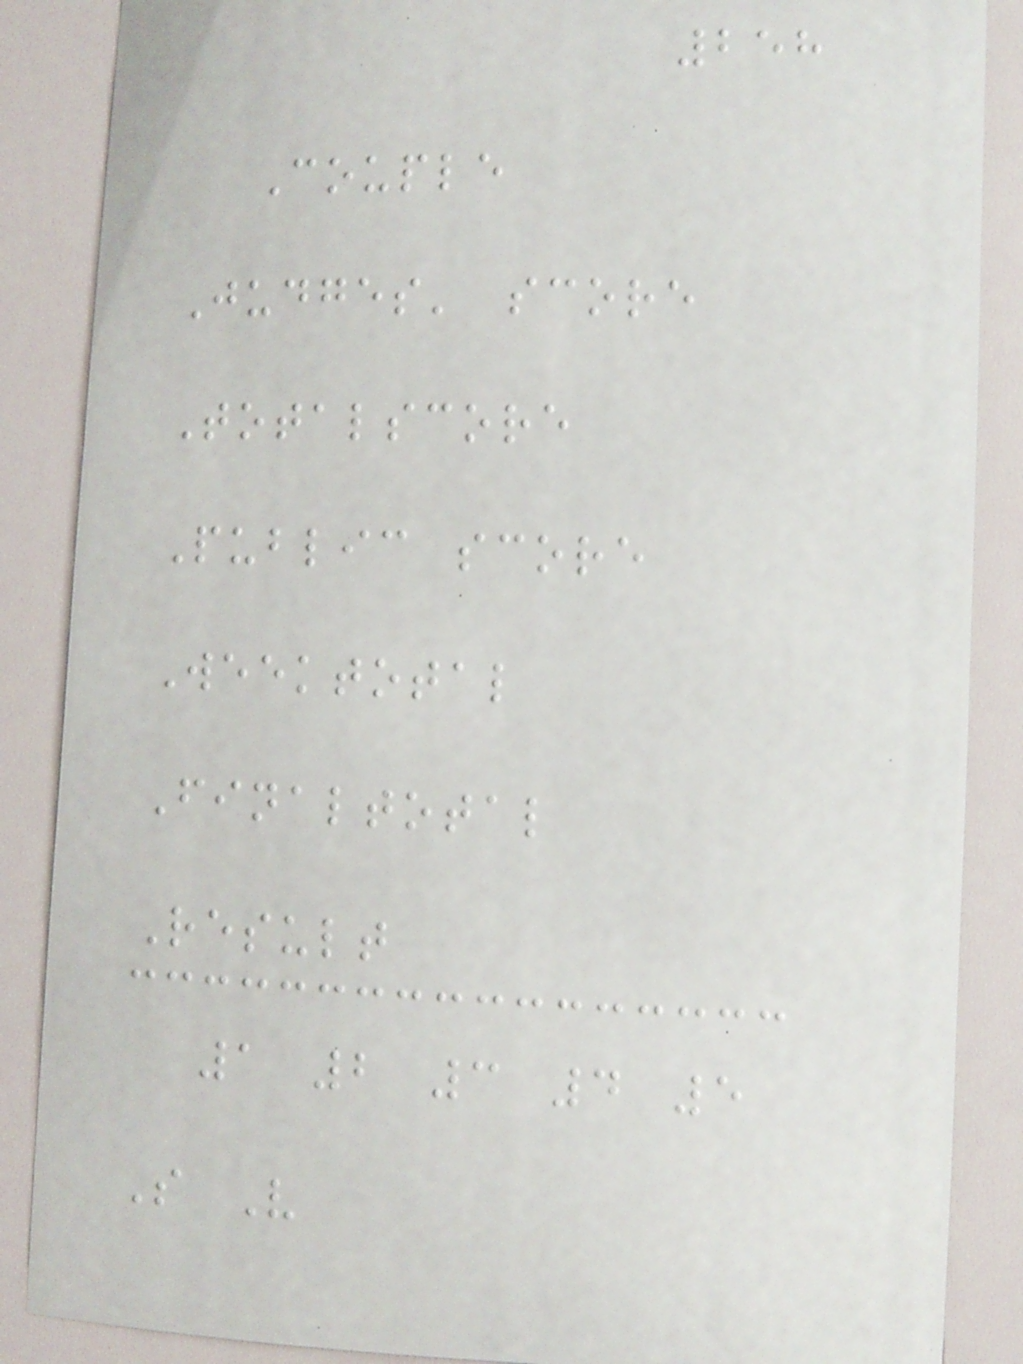258
Couple
Judges' score
Totalscore
Public score
Weektotal
Finaltotal
Result
1 2 3 4 5
S V
